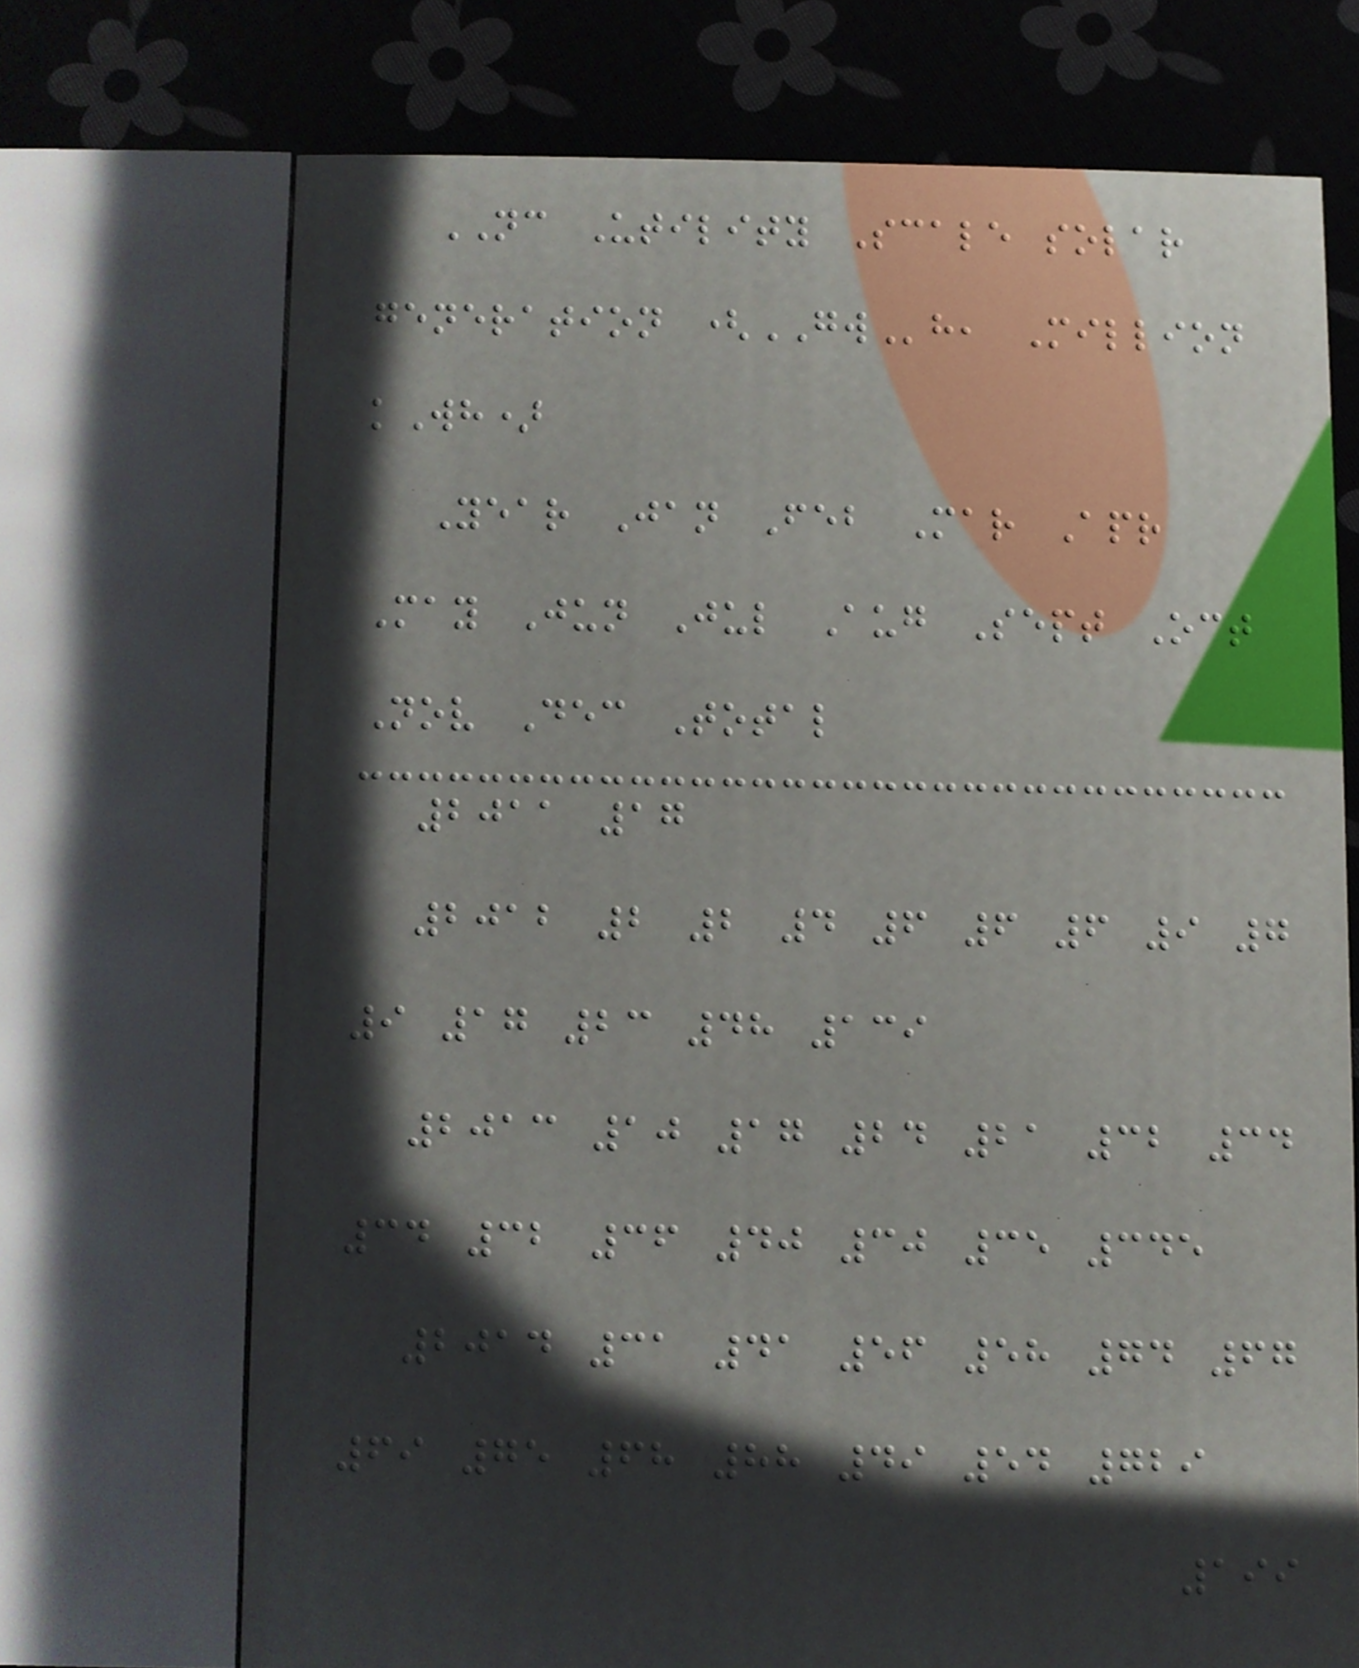NC Utility Scale solar
generation (GWh, Million
kWh)
Year Jan Feb Mar Apr
May Jun Jul Aug Sept Oct
Nov Dec Total
2011 17
2012 2 2 4 6 6 6 9 7
9 17 23 48 139
2013 10 17 24 21 32 34
34 32 36 40 30 35 345
2014 31 41 56 58 74 67
69 75 68 88 49 54 729
199
